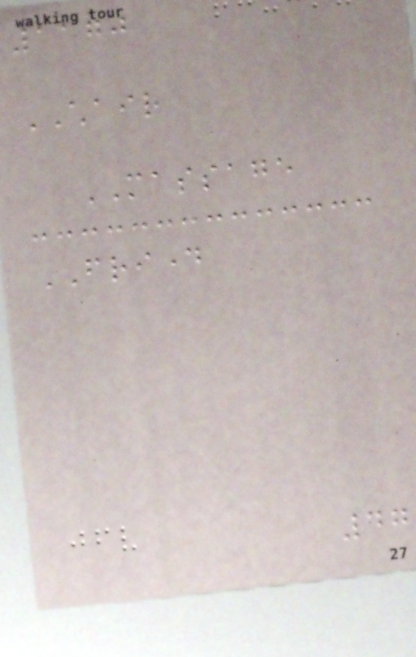1170
CHAIR
MASSAGE
FRIDAY
47
